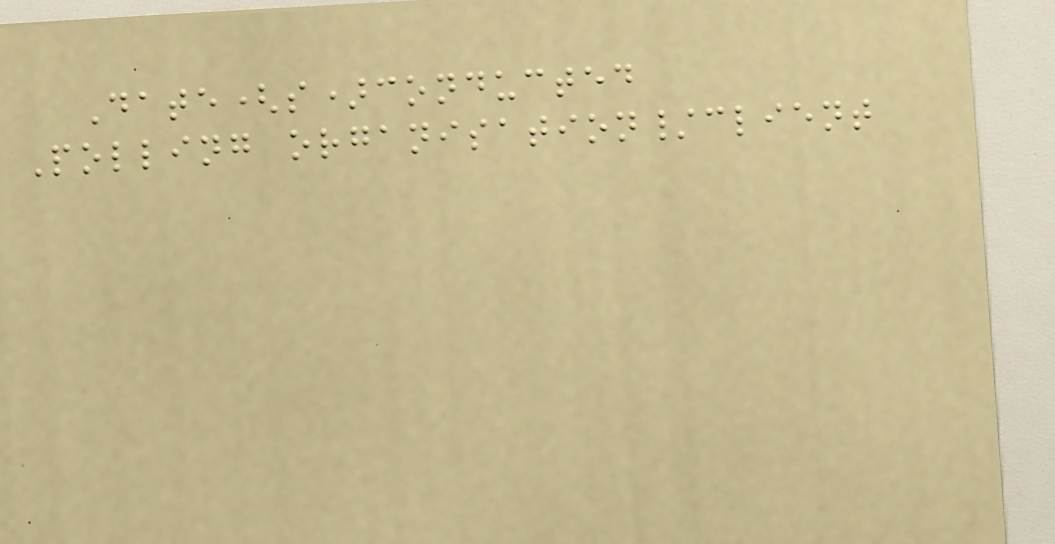Date(s)conducted
Polling organisation/client
